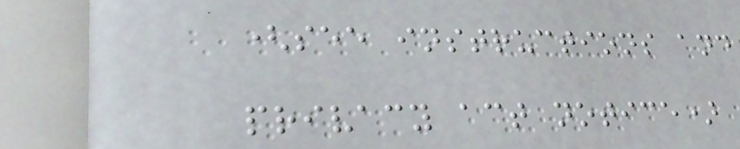(see instructions and
privacy act notice)
